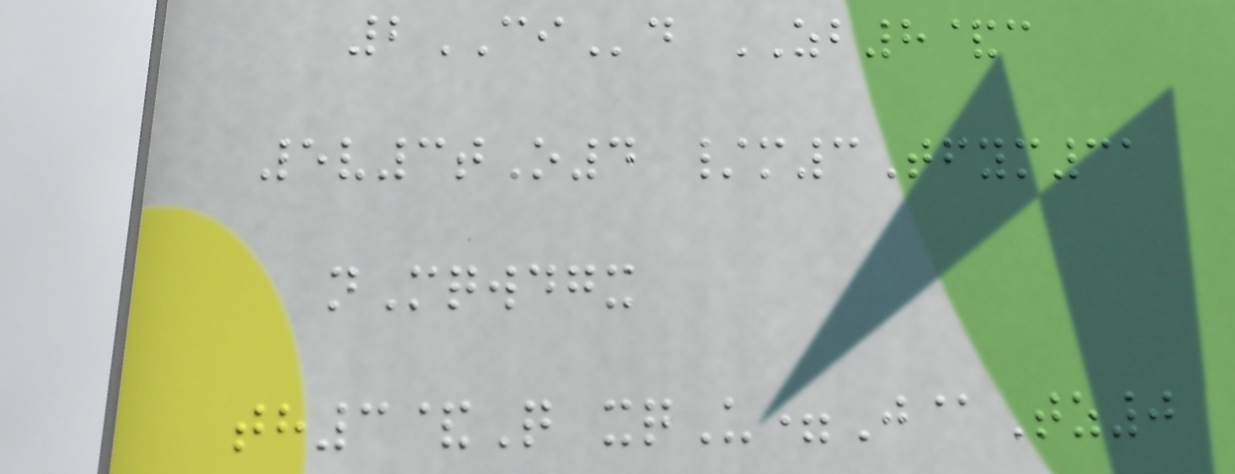2CId ZB8&c
5v3tO4 /m3Tfym31
nMqwdgx
th3&Q xqU=J@Tz0
